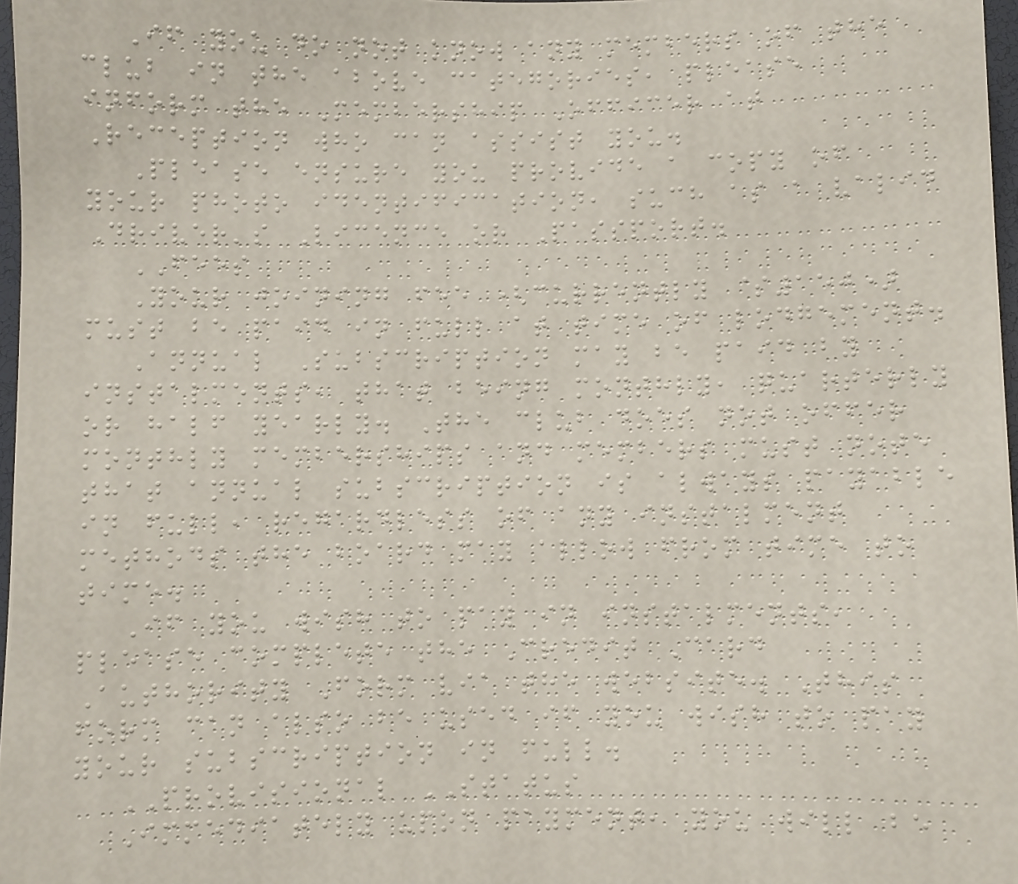If you do not know any members of the
club in the above categories, please
inform the Membership Officer at
Reception who can assist you.
Please ensure you provide a copy of
your photo identification, such as a valid
Driver's Licence or Passport.
FEES
Your joining fee (currently $150)
must be paid in full at time of lodgement.
Annual Subscription may be paid by
instalments, that being monthly, quarterly
or half yearly. The club does not offer
monthly memberships and members must note
that annual subscription is always payable
in full, regardless of any instalment
methods the board may allow from time to
time.
If you wish to pay in instalments,
please complete the Credit Card
Authority Form via the website. This
form can also be used if you wish to pay
your subscription in full.
PROVISIONAL STATUS
Immediately upon payment, you will be
